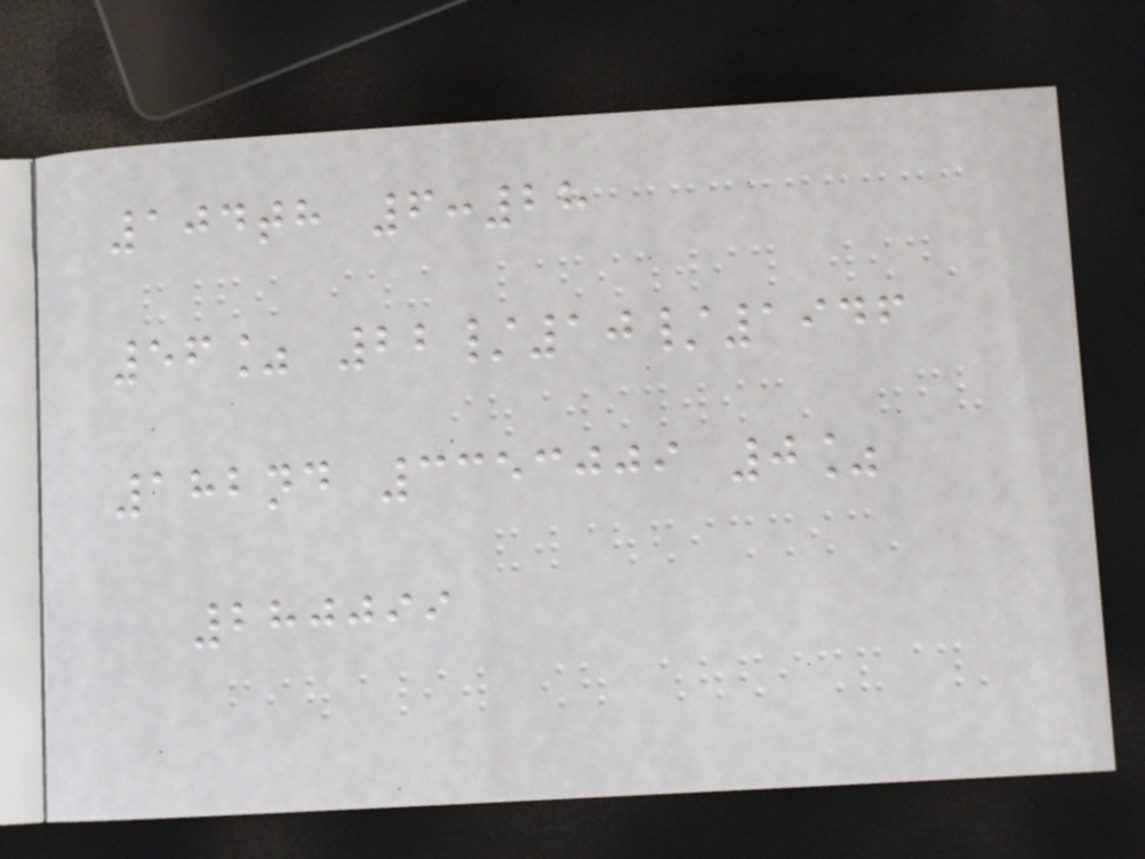104th 6:28
56% 22/10/1946
182nd 3353009 0%
280099
